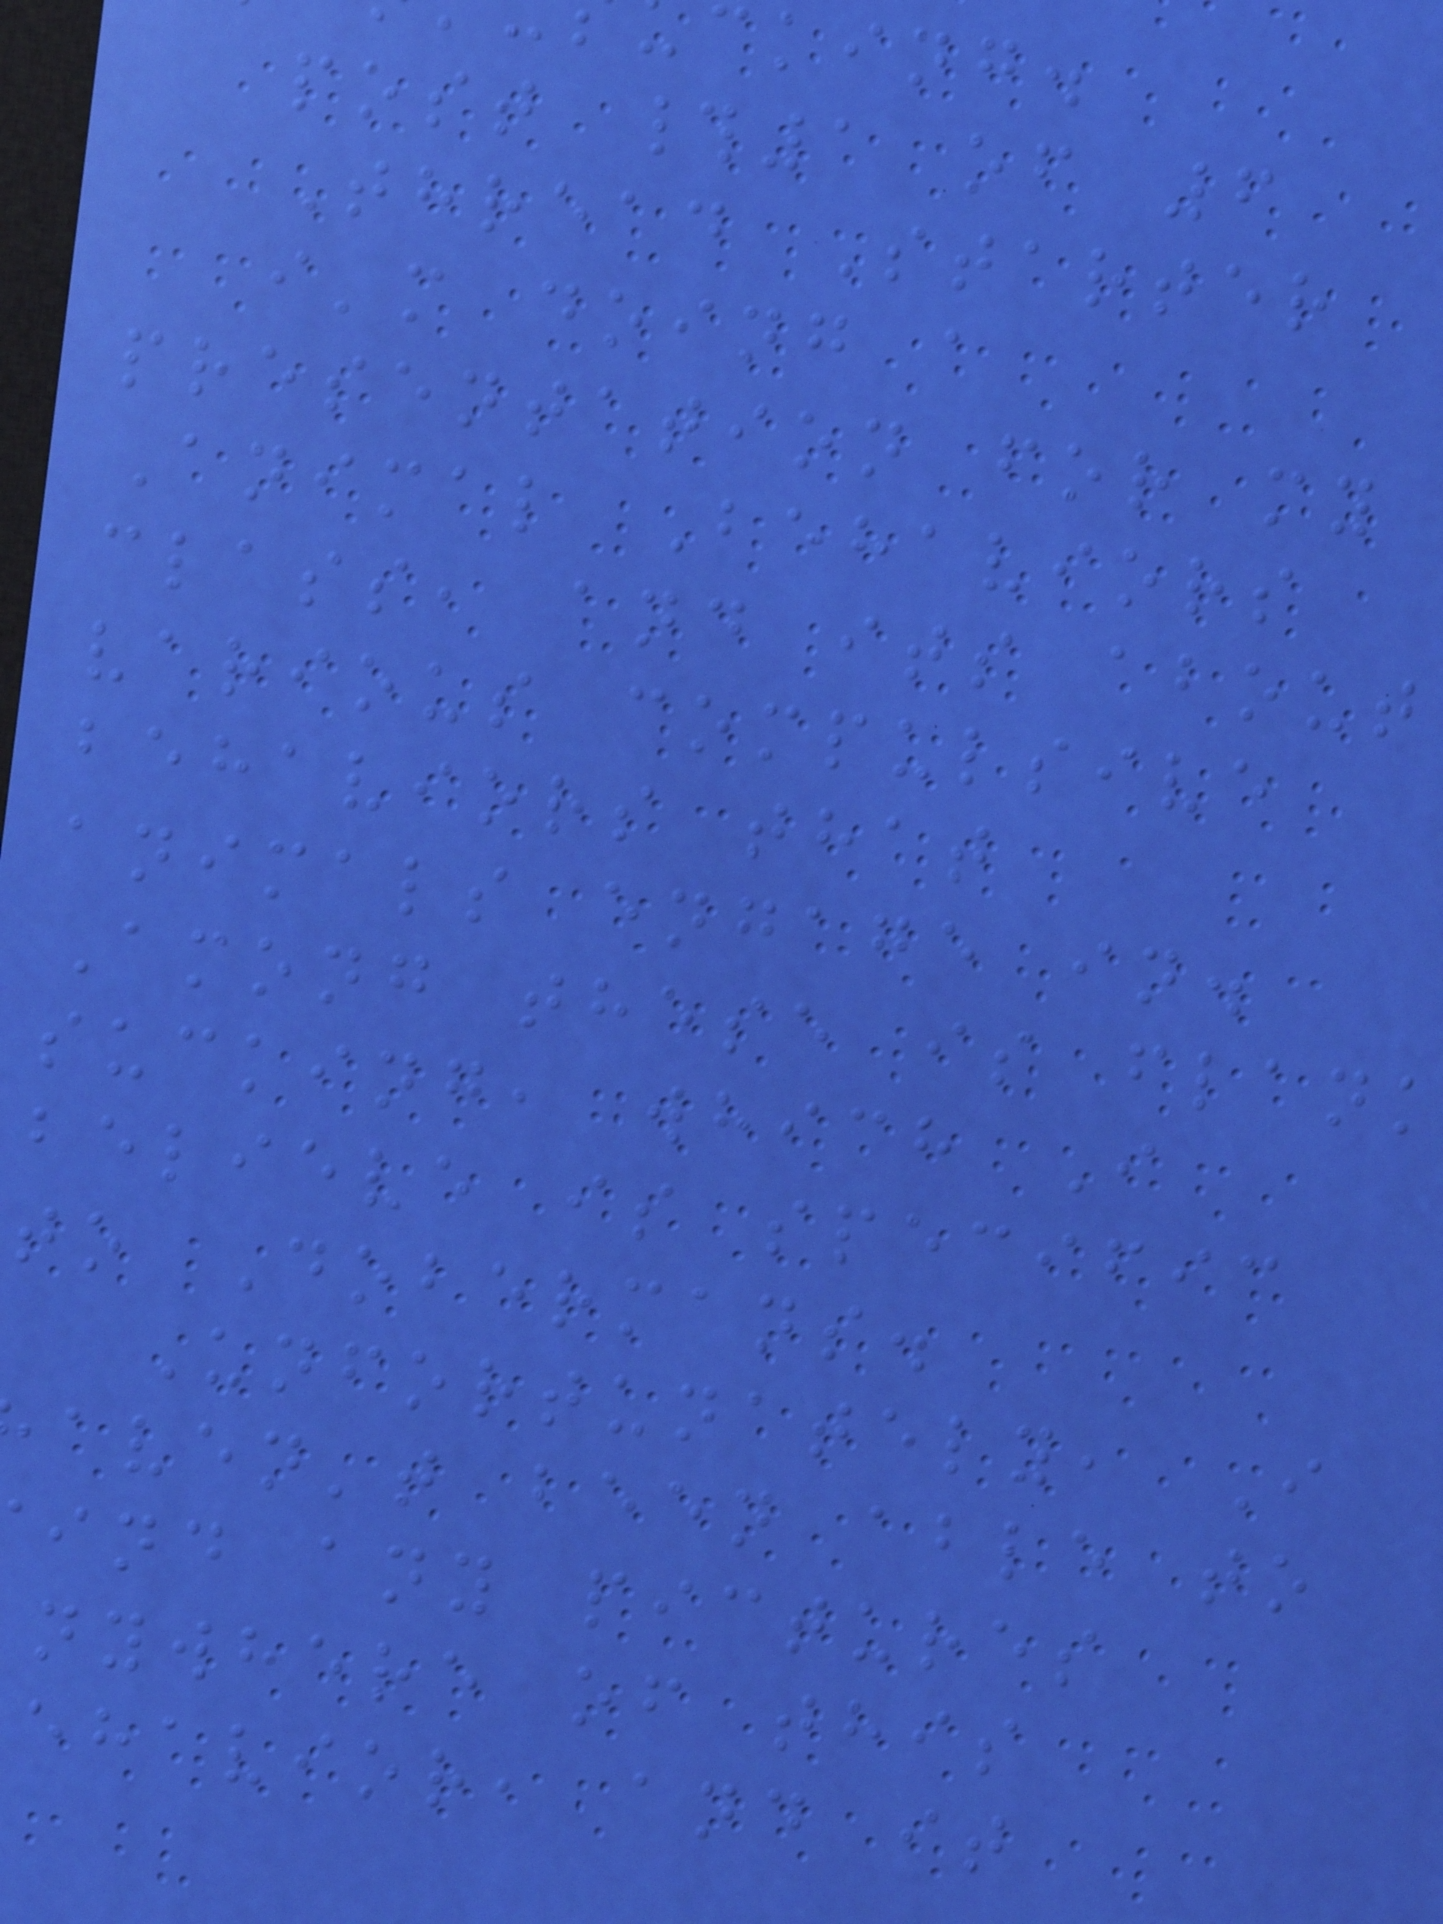cking.
post #1 of 6
Thread Starter
i'm doing a
presentation for my
Animal Behaviors
class, and its about
various compulsive
behaviors that
animals engage in.
Among these is flank
sucking, which I
believe is specific
to Dobermans.
Unfortunately, I
aven't been able to
ind any pictures
nywhere of this
ehavior, and it
